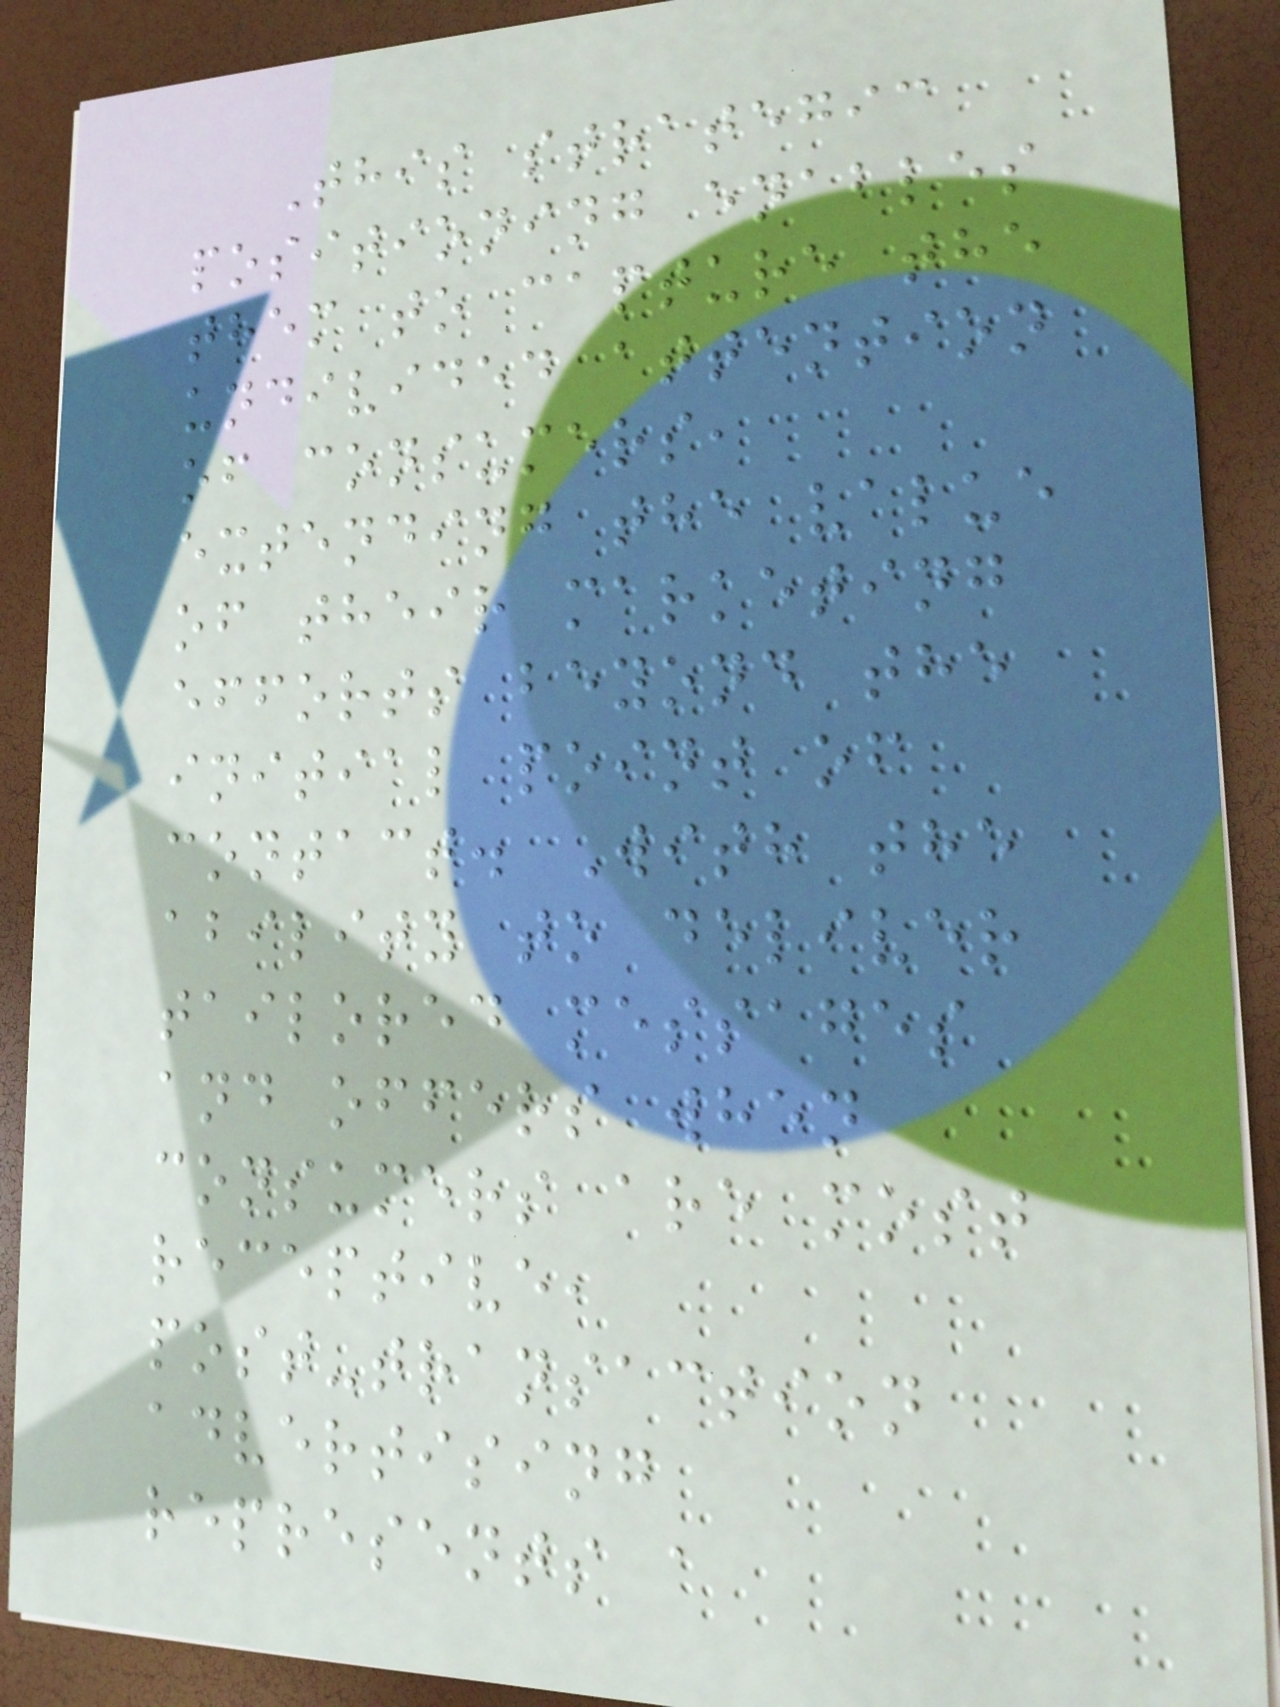This strategic
positioning enables
them to capture the
undivided attention
of consumers,
extending the value
of their marketing
efforts beyond the
initial point of
contact. With the
ability to deliver
tailored messages
and offers when
consumers are most
receptive,
post-transaction
advertising
represents a
